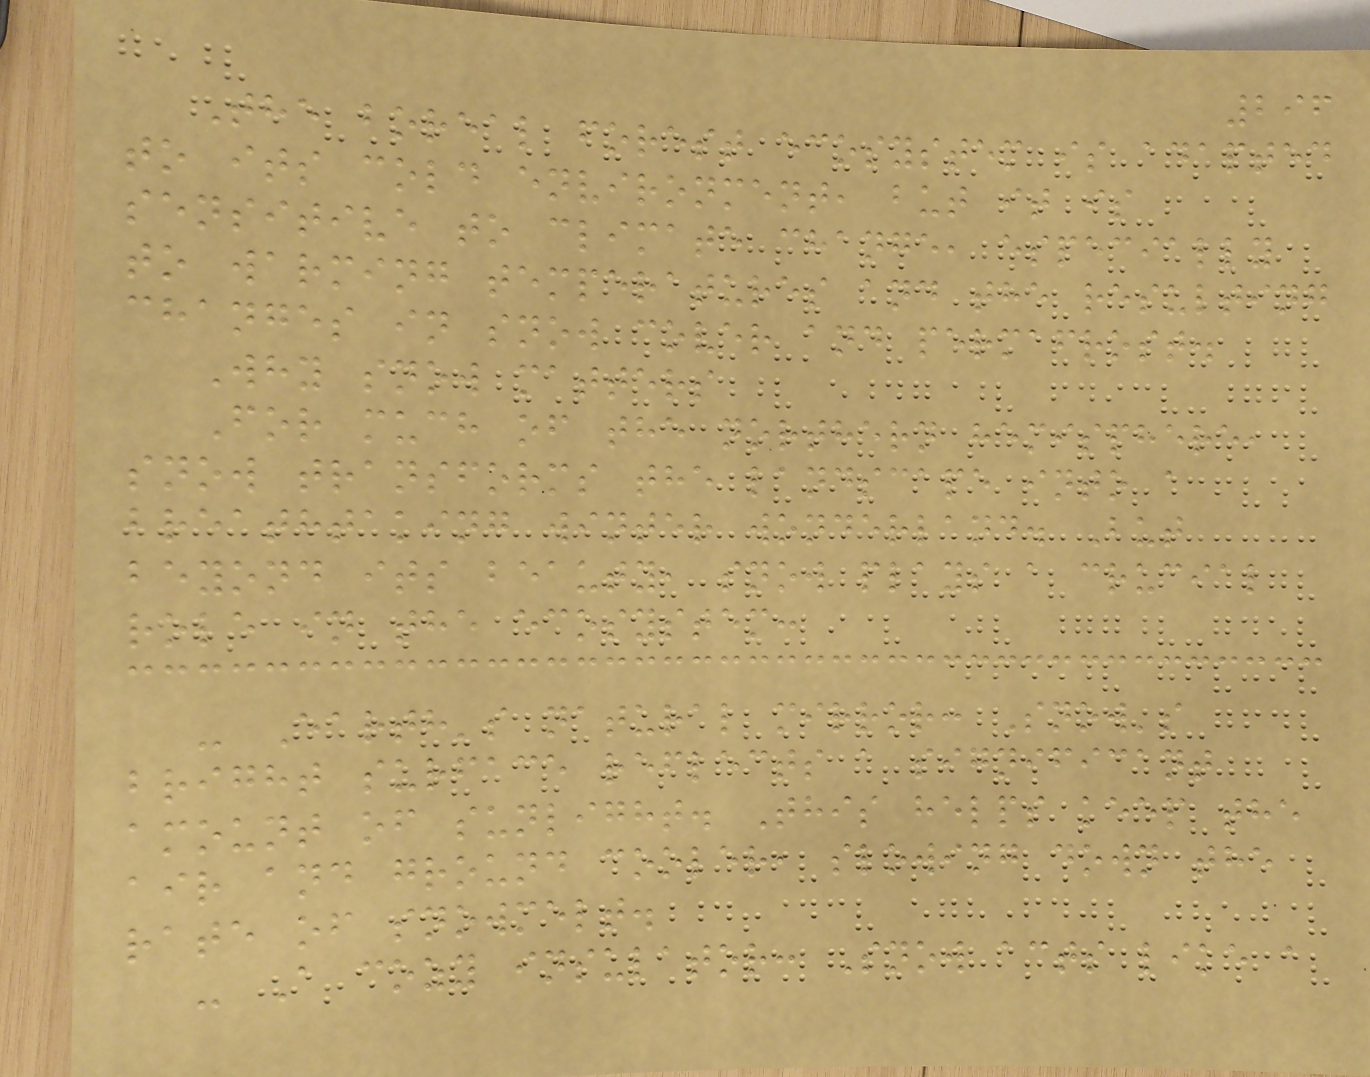296
The boreal forest ecosystem is adapted
to its cold environment, but it is
sensitive to climate change, especially
to warming temperatures and the resulting
changes in snow cover and permafrost.
Why snow matters
For much of the northern hemisphere,
snow transforms the landscape into a
breathtaking winter wonderland. But
beyond its beauty, snow plays a crucial
role in the ecosystem:
- Earth's natural mirror: Snow's
bright surface reflects a significant
amount of sunlight. This helps keep the
air and ground cooler, slowing down the
rate of snowmelt.
- A cozy insulator: Snow acts like a
